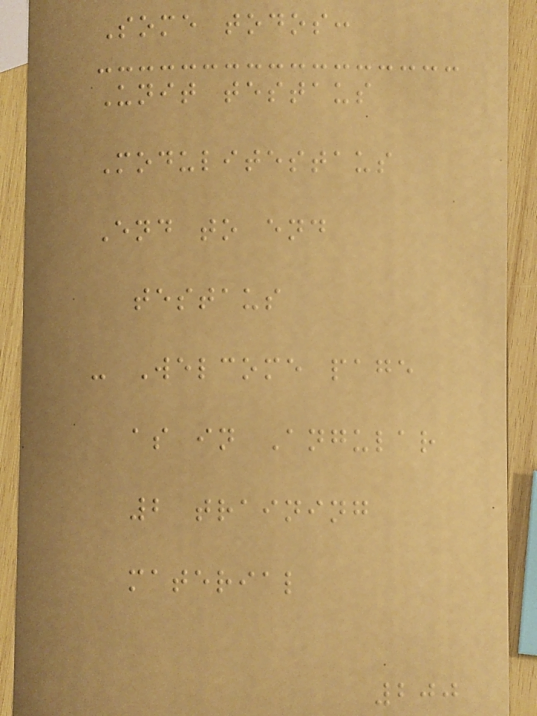Some todos:
Unit testaus
Modulitestaus
End to end
testaus
- Welcome page
as in Angular
2 training
material
200
